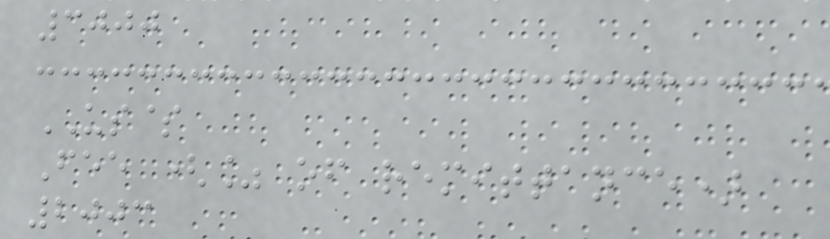3000
US$
Fee (% of remittance)
2003
